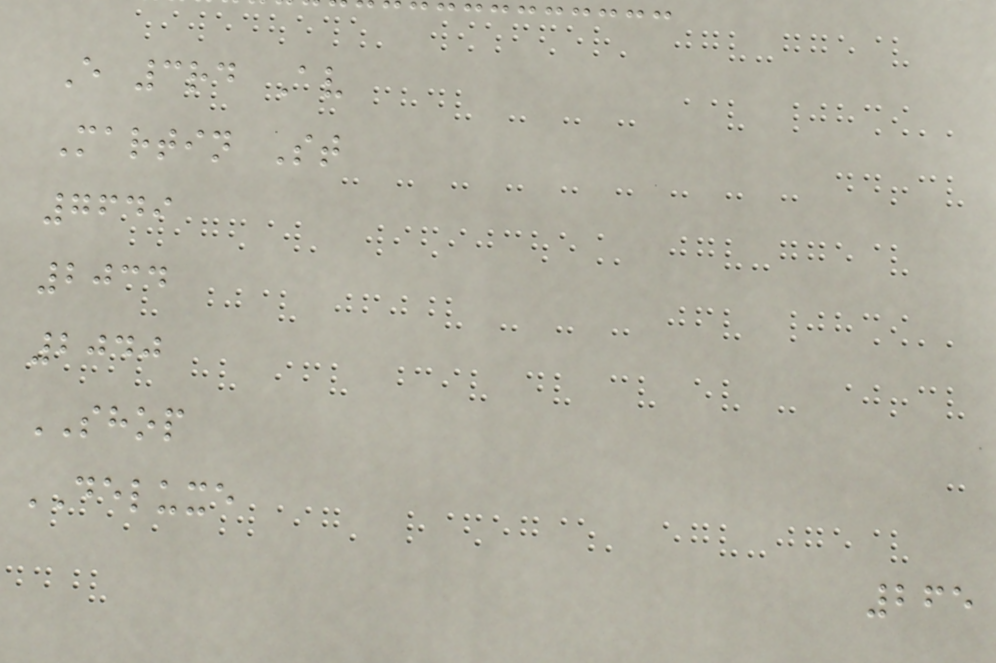E 3rd Av
Martin St
7649
2034
2040
SHOP
DELUXE
265
